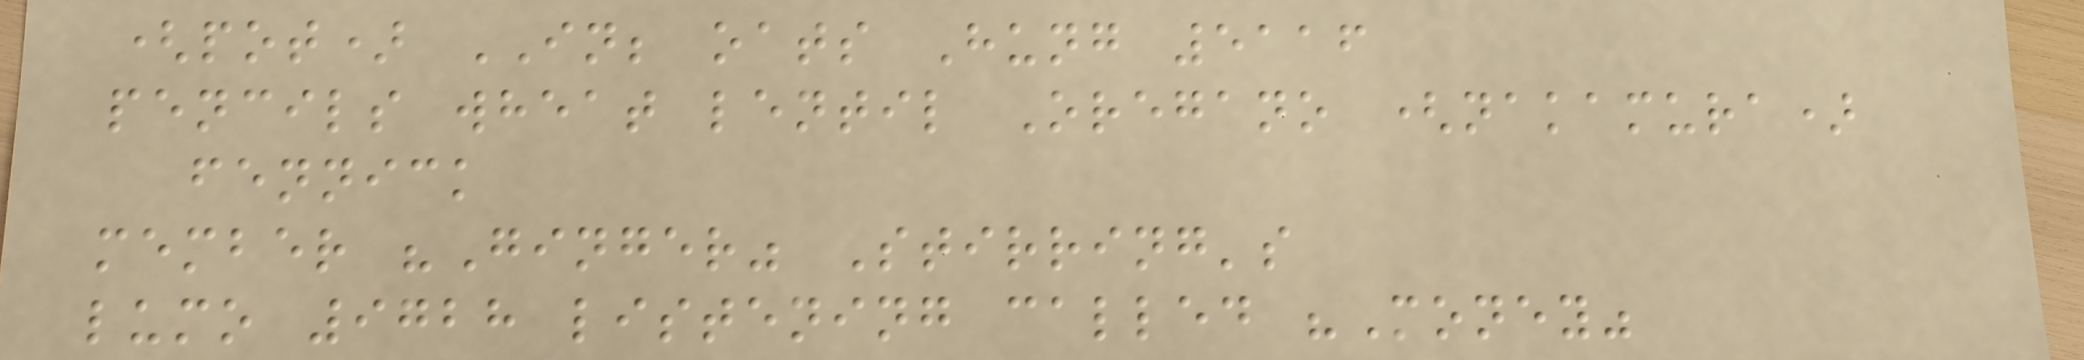(pot) IN; oats Hung 5116
pencils wheat lentil Oregano (nakamura)
fennick
member "Ginger" Stirring's
lumo 9728 listening called "Money"
